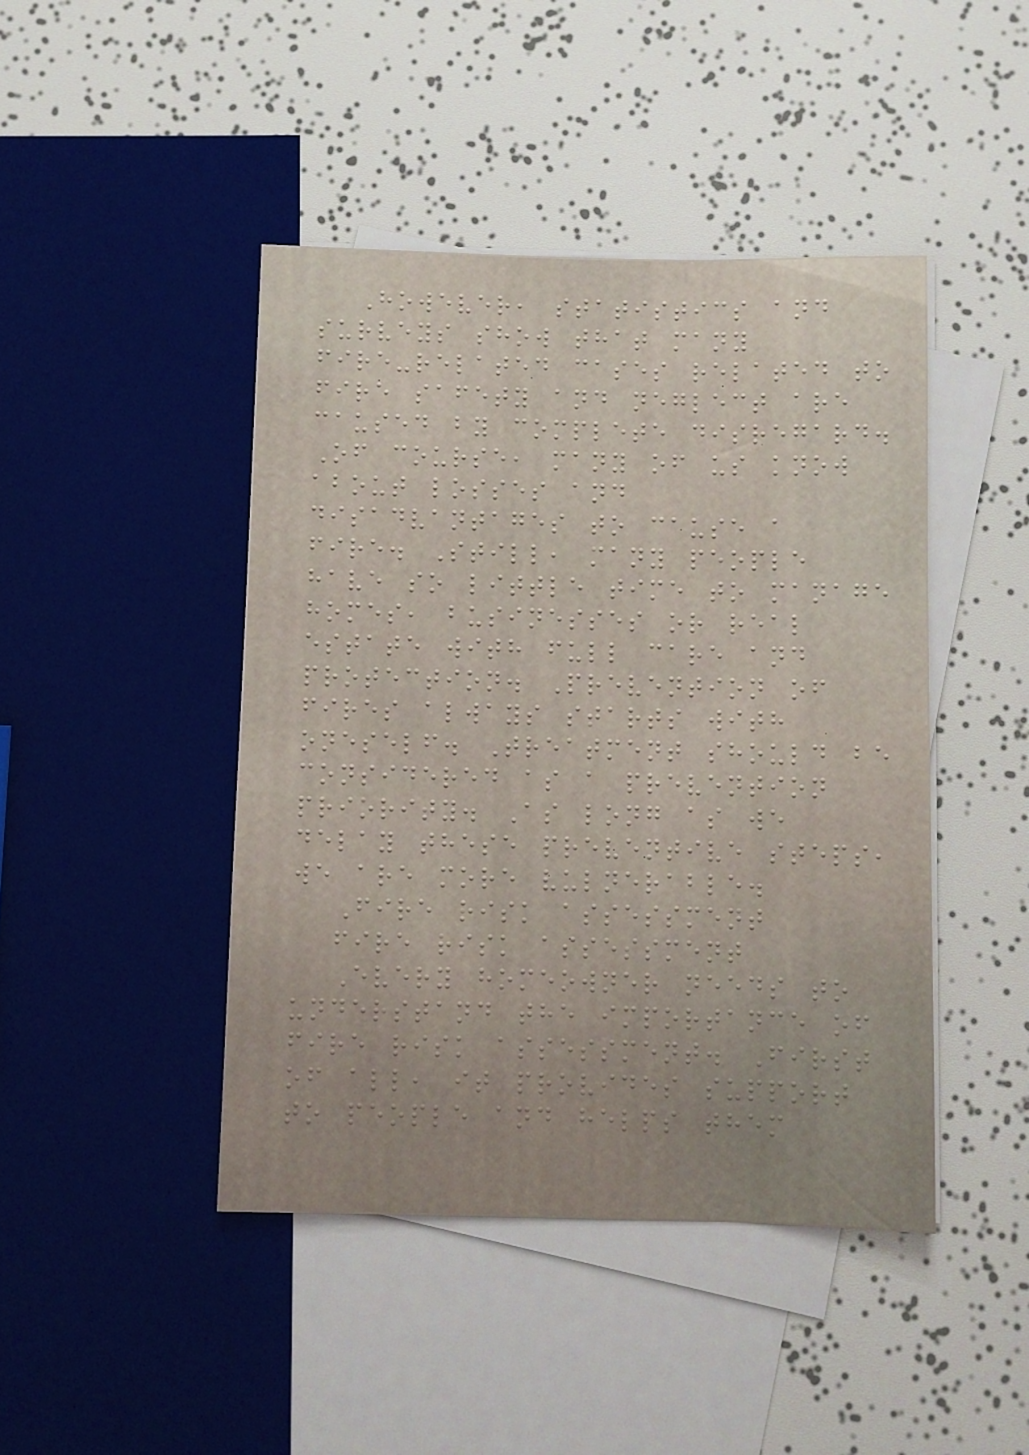However, statistics and
surveys show that many
fire-related cases related to
fire safety and neglect are
caused by complete disregard.
Of course, many of us know
about losses and
disadvantages to cause a
fire. Still, many people
have so little time to manage
homes, businesses or real
estate with full care and
protection. Prevention of
fires always starts with
oneself. Treatment should be
considered as a prevention
priority. As long as we
delay these preventive steps,
we are more vulnerable.
Fire risk assessment
fire risk assessment
Every homeowner needs to
understand the importance of
fire risk assessment. First
of all, it provides support
to people and helps them
